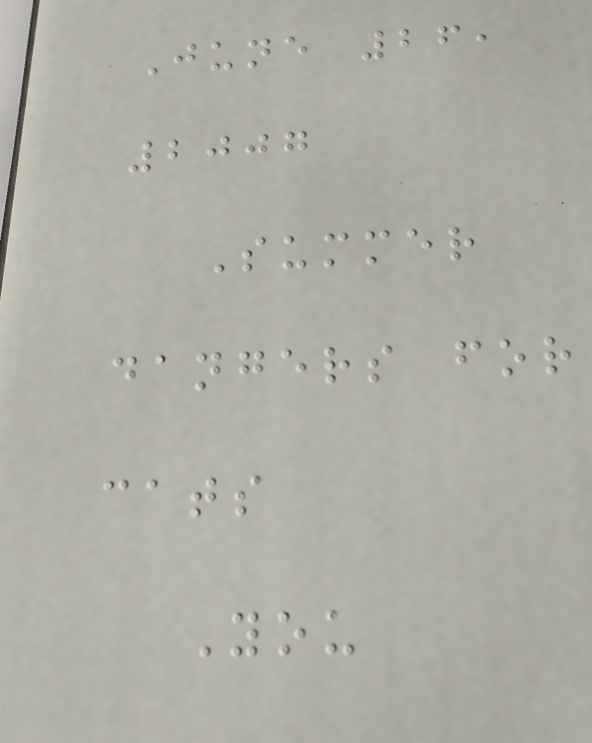June 26,
2007
Summer
dangers for
cats
You
